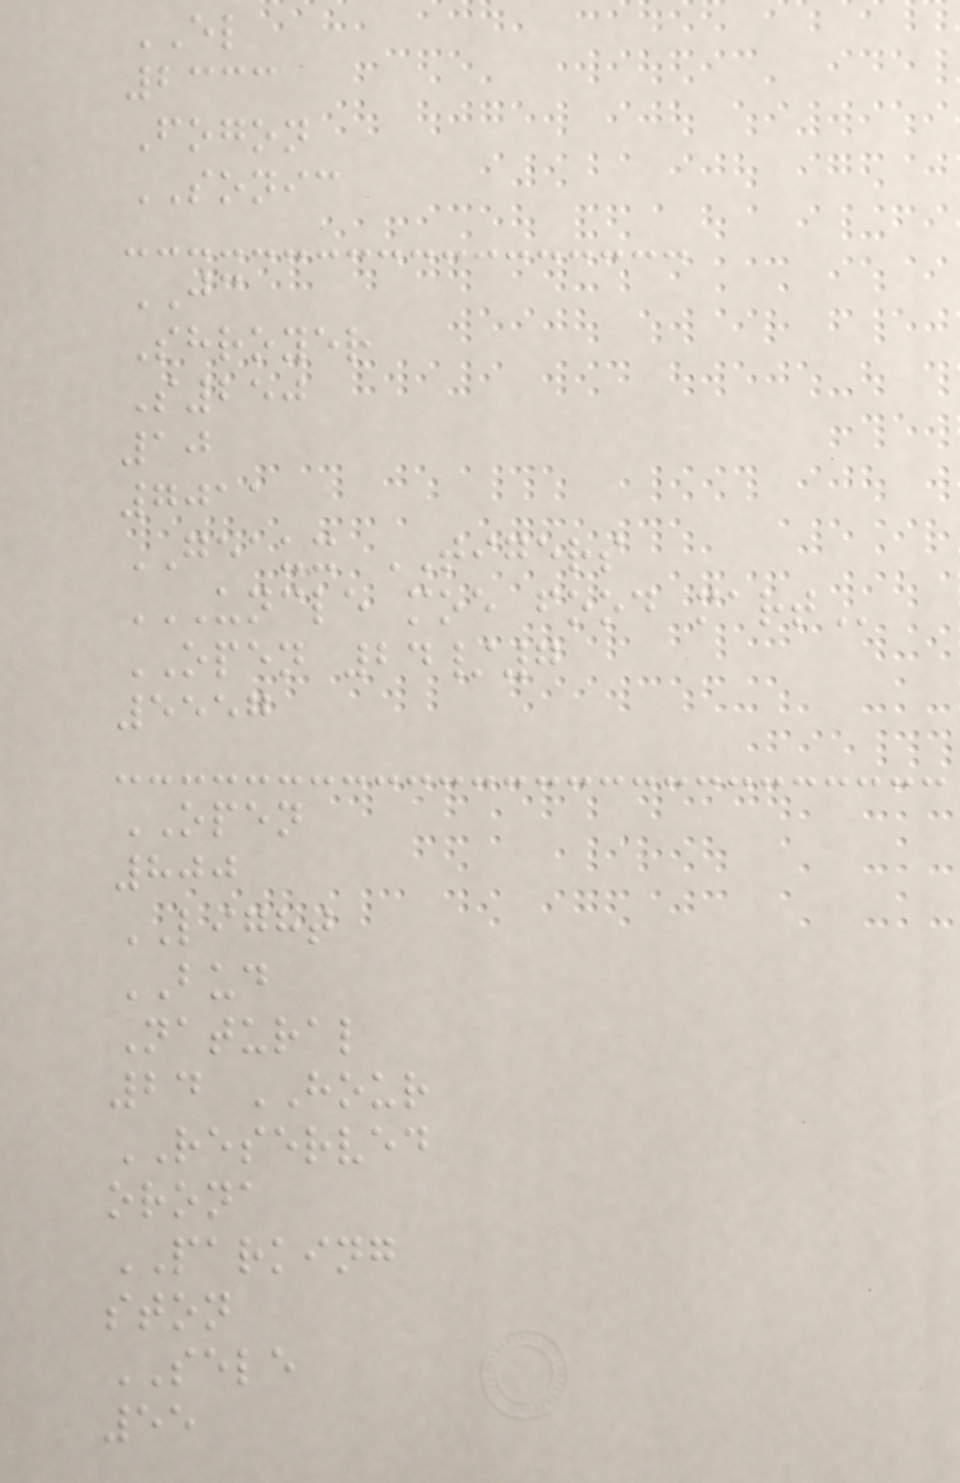EL
2333
Fogon
SONIC
JC
Shroyer
S250
10
7011
GEAUX TIGERS
UNCLE MOE FOOD MART
OPEN 24/7
5557
OPEN
800
LIGHT
BUD
Natural
24 HOUR
RESERVED
orona
PARKING
ston
SELE
55
